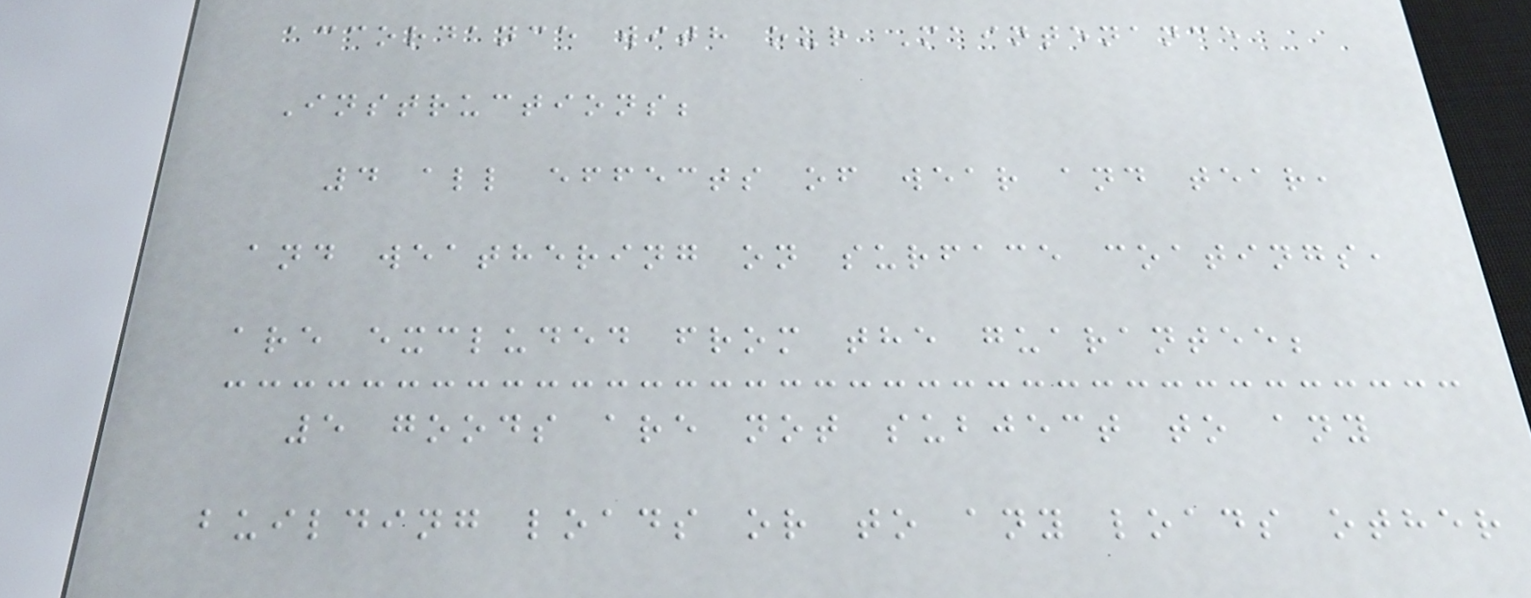accordance with our Maintenance
Instructions;
4 all effects of wear and tear,
and weathering on surface coatings,
are excluded from the guarantee;
5 goods are not subject to any
building loads or to any loads other
